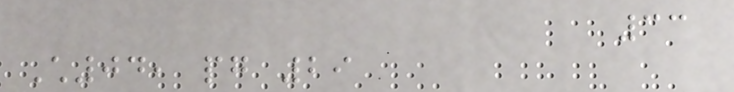33
Ch04, pg 29
